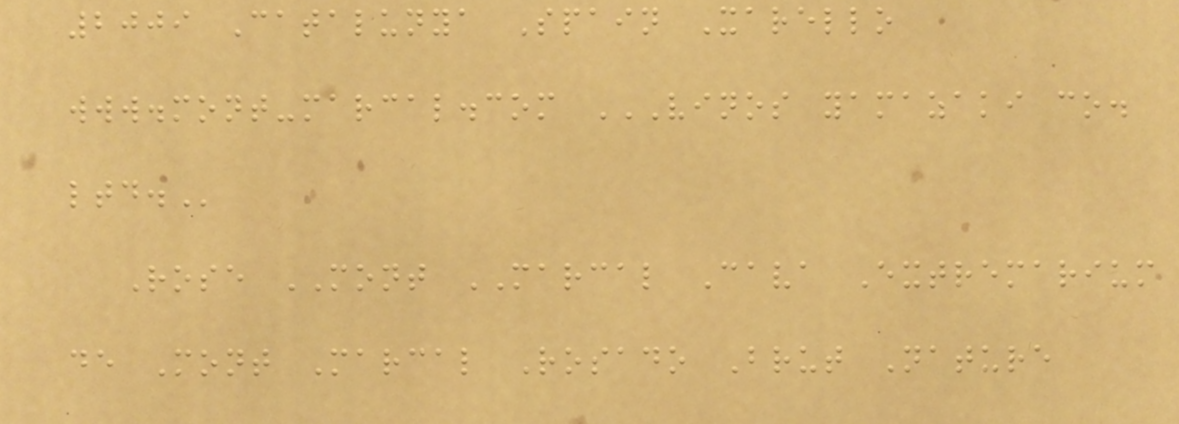2009 Catalunya Spain Xarello
www.mont-marcal.com VINOS YAMAZAKI CO.
LTD.
Rose MONT MARCAL Cava Extremarium
de Mont Marcal Rosado Brut Nature
